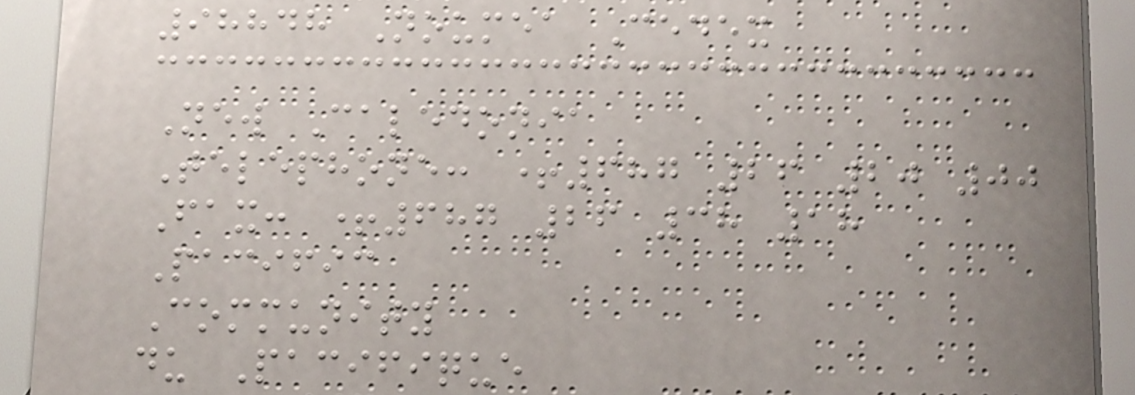98848 Noumea Cedex
New Caledonia
Telephone: +687 26 20 00
Fax: +687 26 38 18
Pacific
Community
du Pacifique
